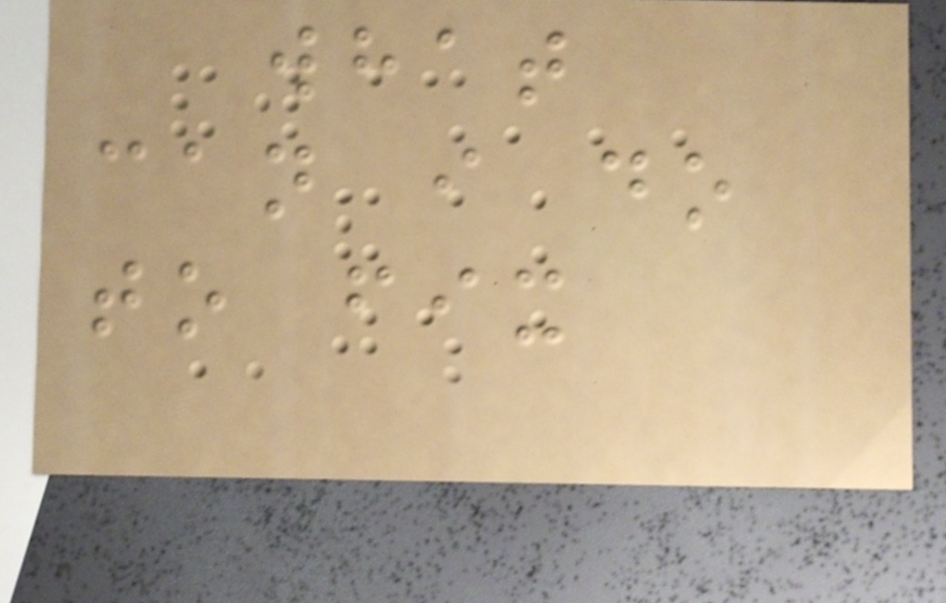what
can i do
to fix
